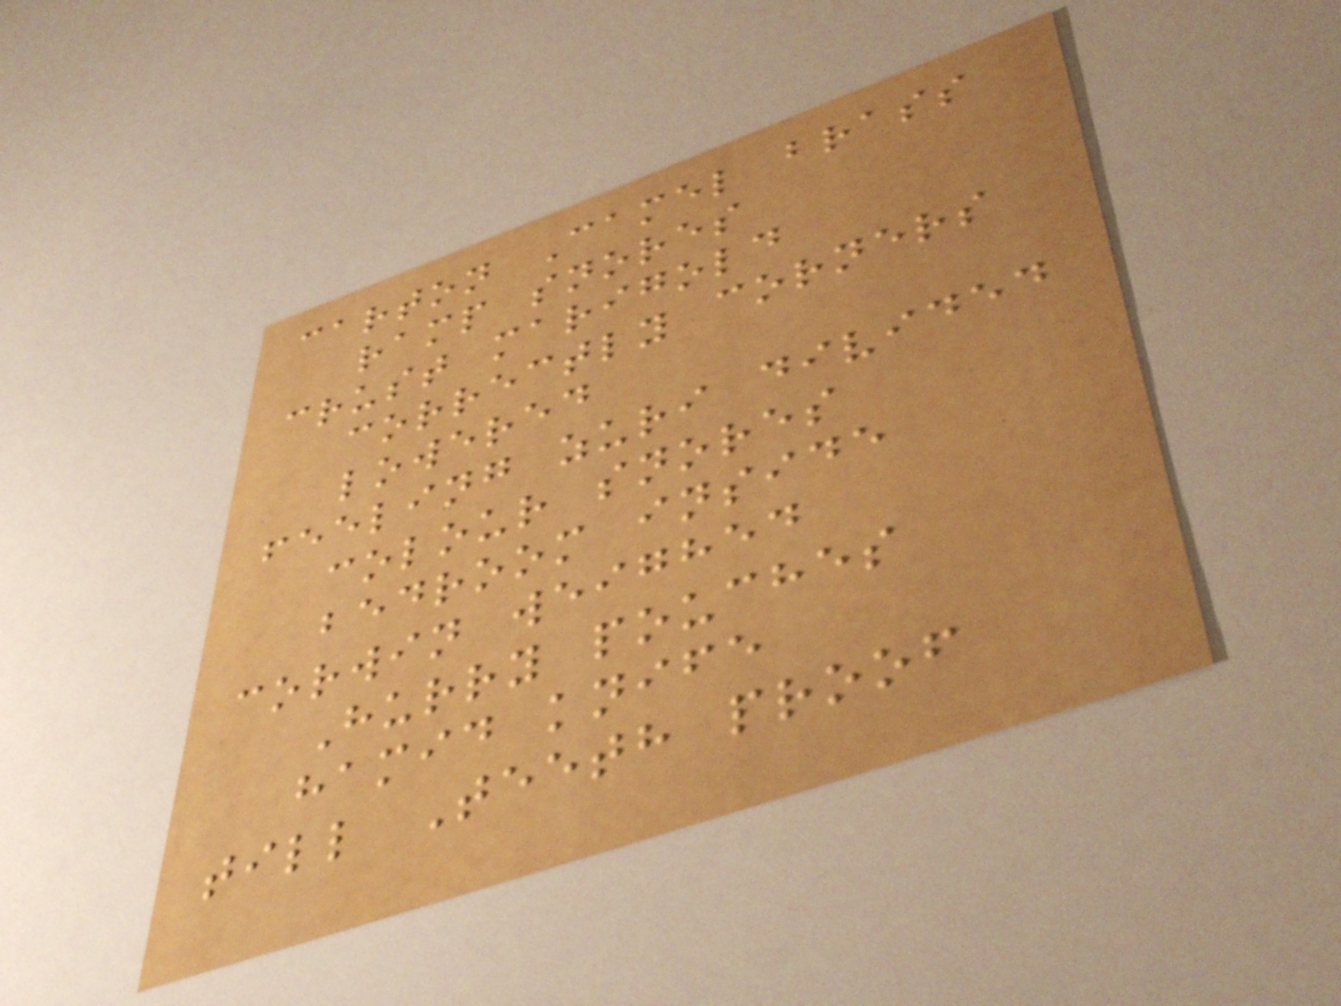carton Camel brass
ramp snores
crust marigold
correctly corners
lowered
feeling zuri divided
colour snores
bedroom inside
corwin weighed
Hurry pouches
hamid knife
till Teeth proof
